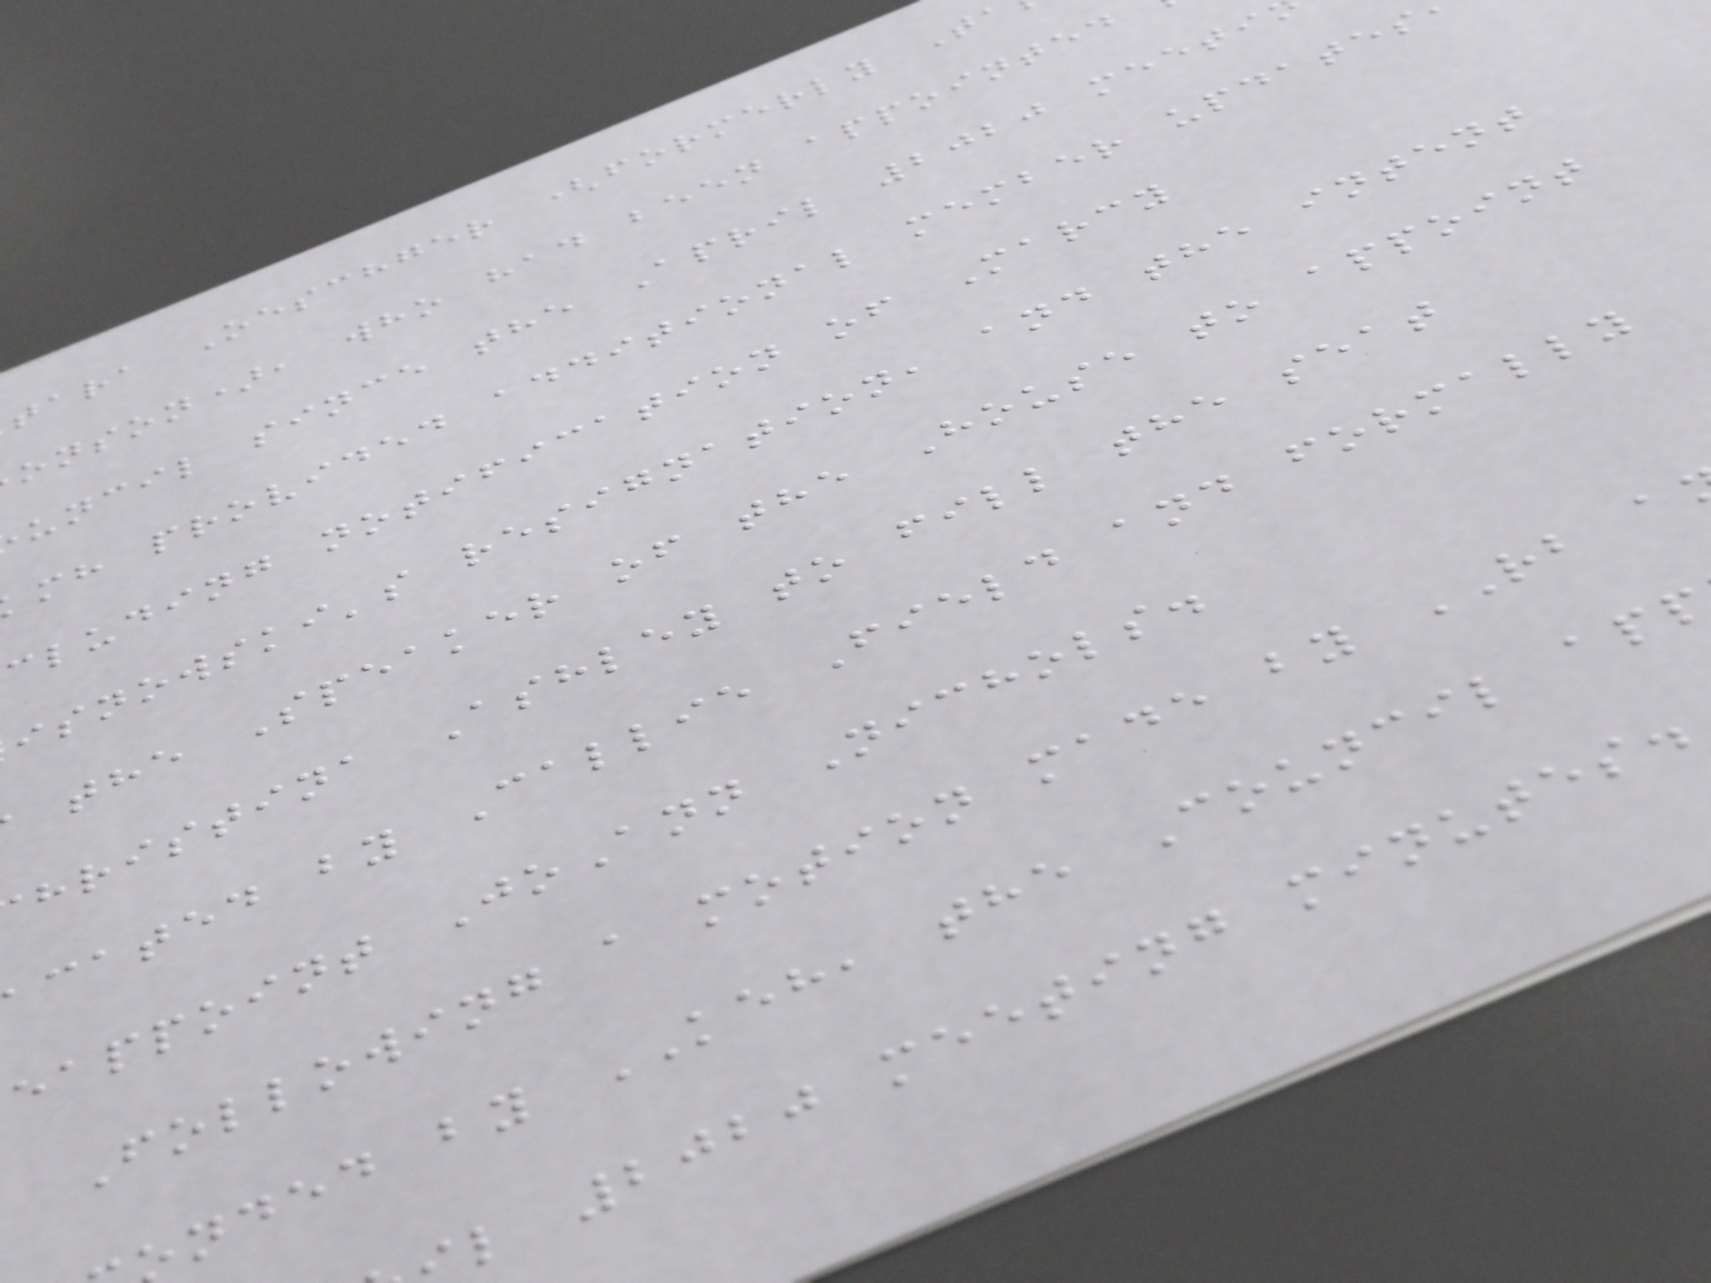tara Oeschger (formerly T
onson), who had been appointed
uncil since the April 2020 meeti
mh provided additional member updates
cluding notification of Marcy
isnowski's resignation, and the intent
the Speaker of the House to appoint
hristina Ashley to fill the seat
acated by Callie Field and formally
eappoint JoAnn Nichols.
Following a motion made by RB a
nded by KEH, the Council app
l 2020 meeting minutes.
